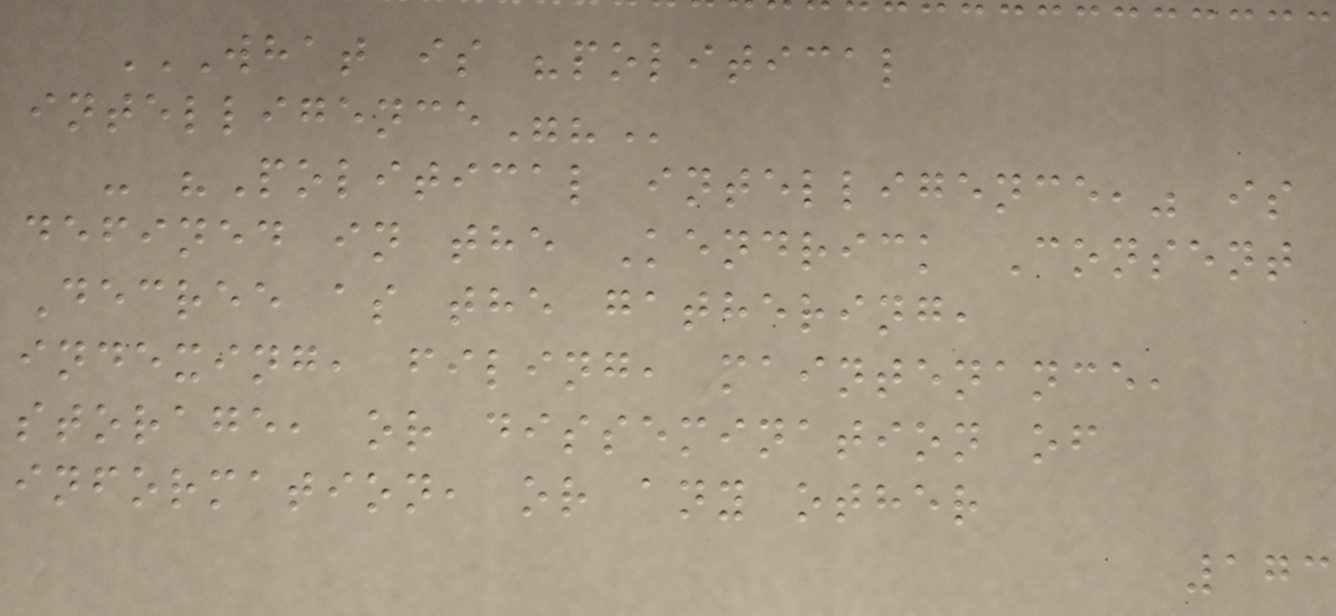WHAT IS "POLITICAL
INTELLIGENCE"?
- "Political intelligence," is
defined in the Kendrick Consent
Decree as the gathering,
indexing, filing, maintenance,
storage, or dissemination of
information, or any other
173
